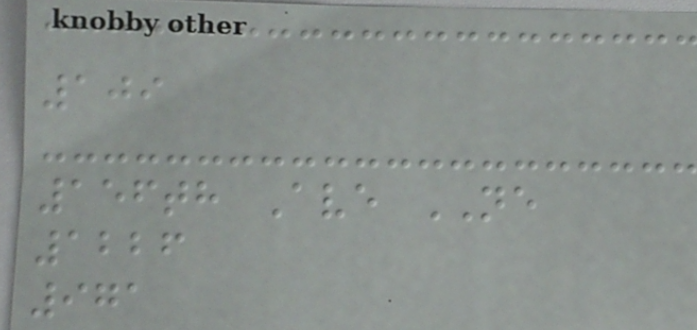109
156th Ave NE
1226
971
